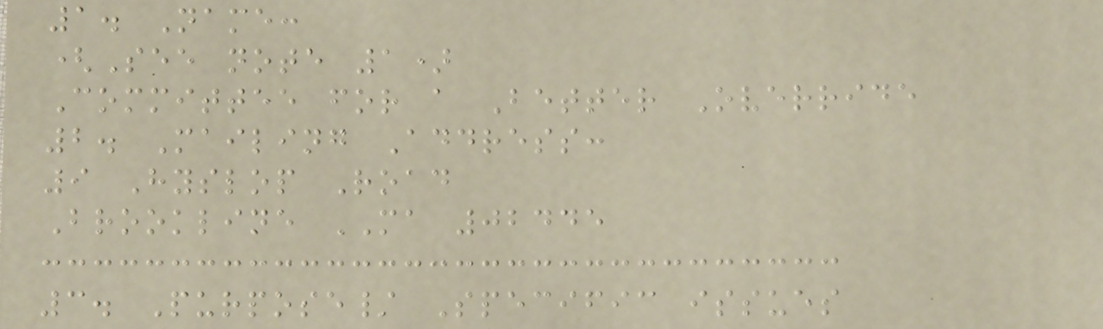1. Name:
(See note 1)
Committee for a Better Override
2. Mailing Address:
9 Hyslop Road
Brookline MA 02445
3. Purpose/ Specific issues
